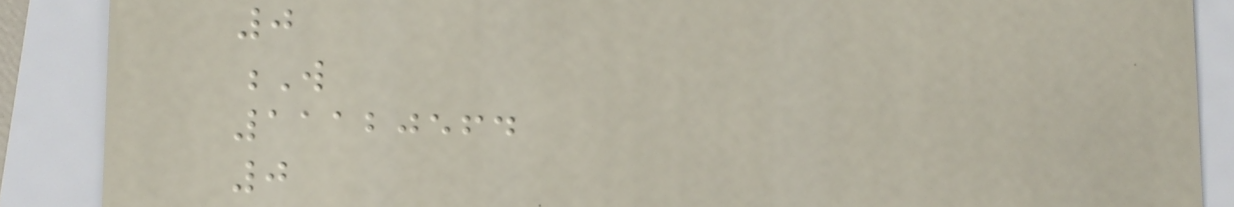0
W
11120564
0
